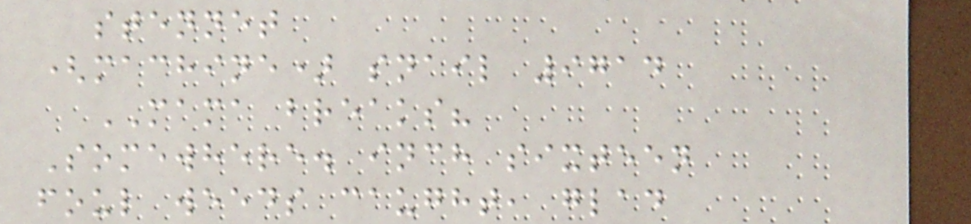stennet
(machine) snail 9714
MAMA breaks?
Somewhere. inch sixteen
foul weeds caught, glad
